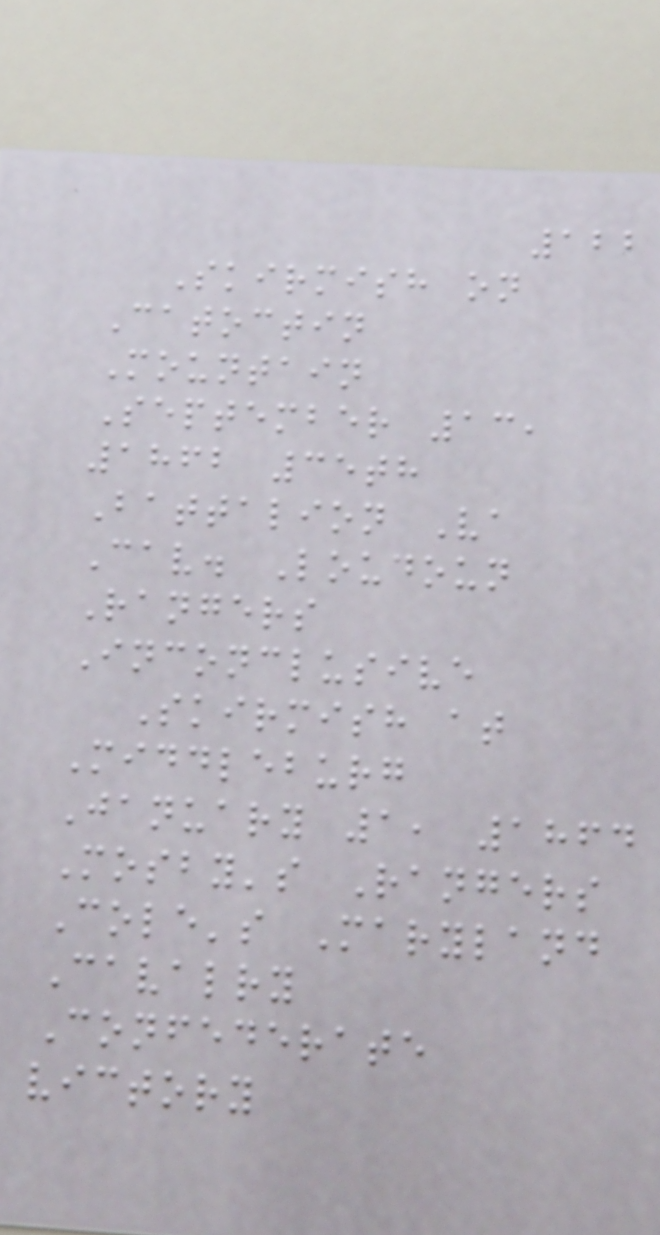122
Skirmish on
Catoctin
Mountain
September 13,
1862 35th
Battalion Va
Cav. Loudoun
Rangers
Inconclusive
Skirmish at
Middleburg
January 1, 1864
Mosby's Rangers
Cole's Maryland
Cavalry
Confederate
victory
